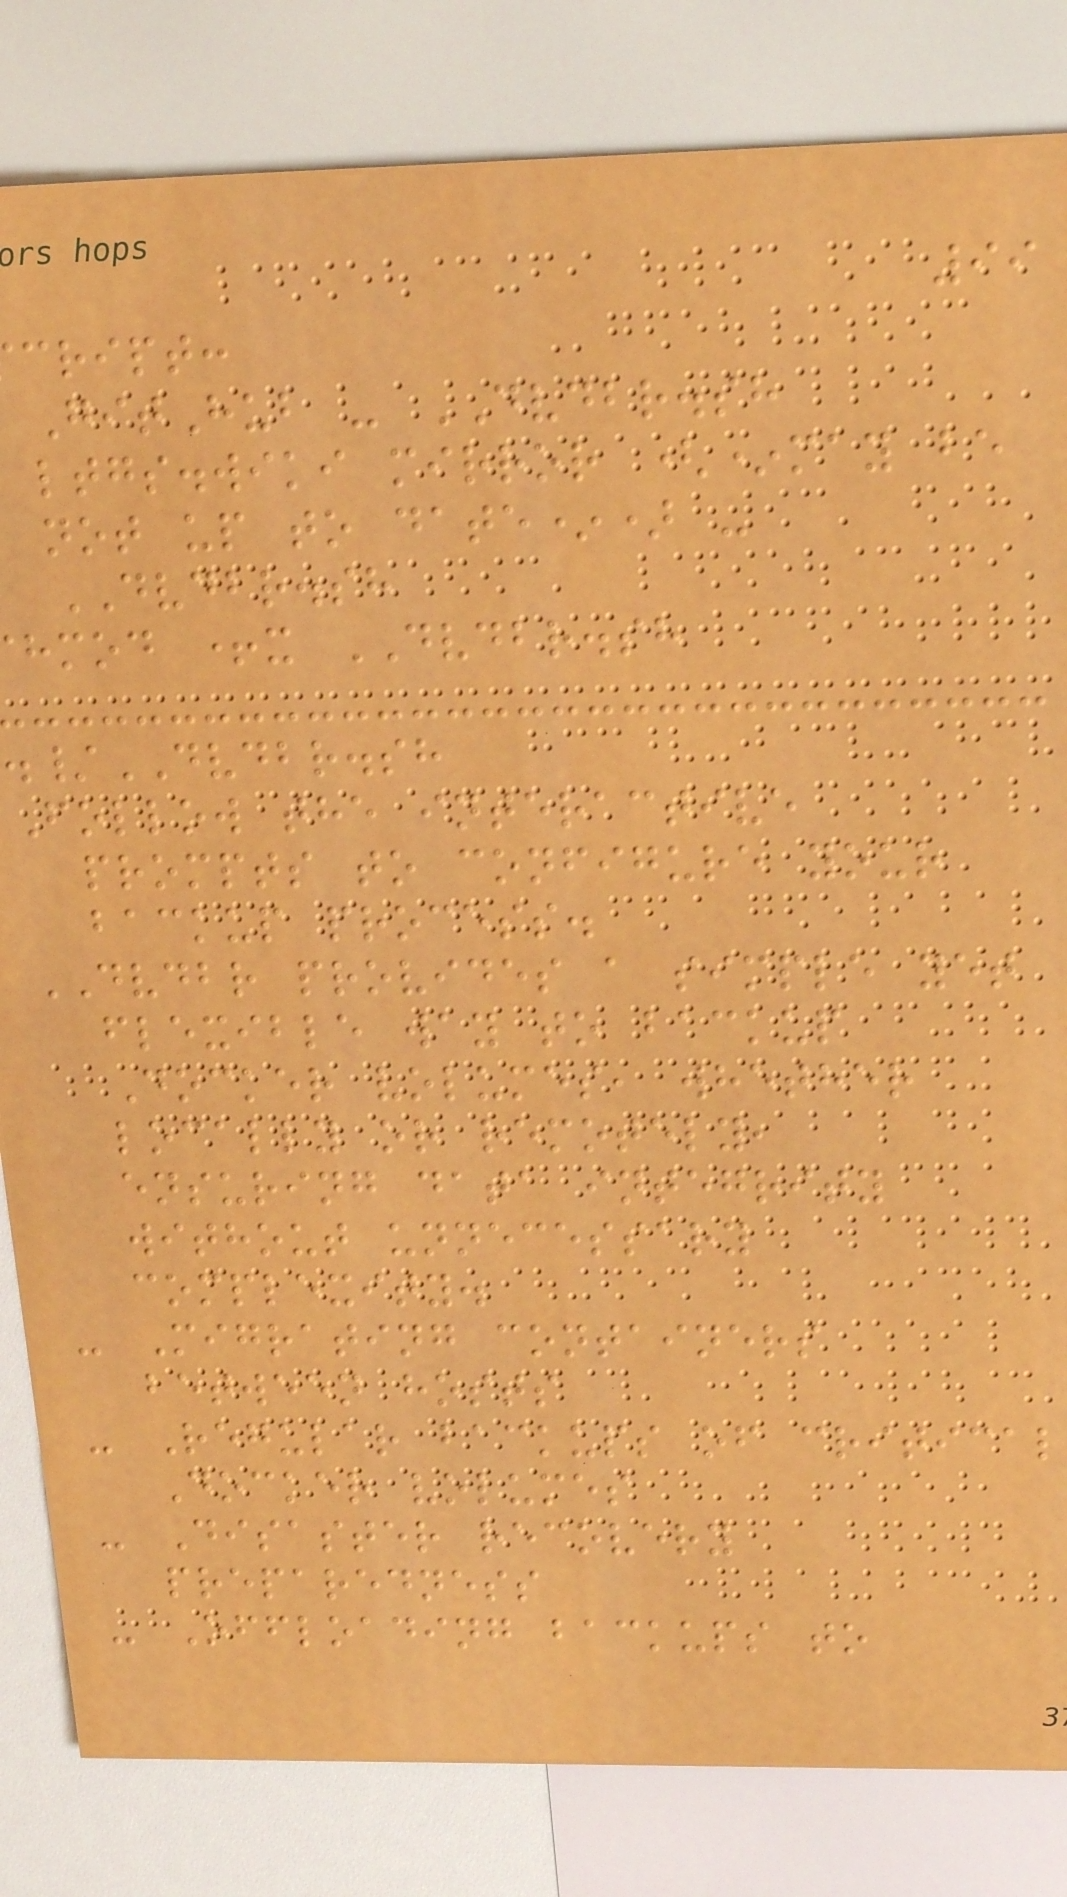99
cript:
GitHub - DVDBR.sh
ltgs.wiki mirror (*may be
not up to date*) -
DVDBR.sh
hmod +x DVDBR.sh
./DVDBR.sh
Follow the interactive
prompts to configure your
backup process.
DVDBR provides a simple yet
flexible way to backup
Docker volumes, whether
locally or remotely,
ensuring data integrity
without unnecessary
complexity.
- Migrating containers
between hosts
- Regular backups of critical
Docker volumes
- Disaster recovery
preparedness
- Offloading backups to
